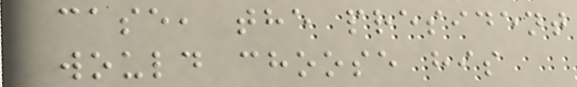case, the president
would choose his
